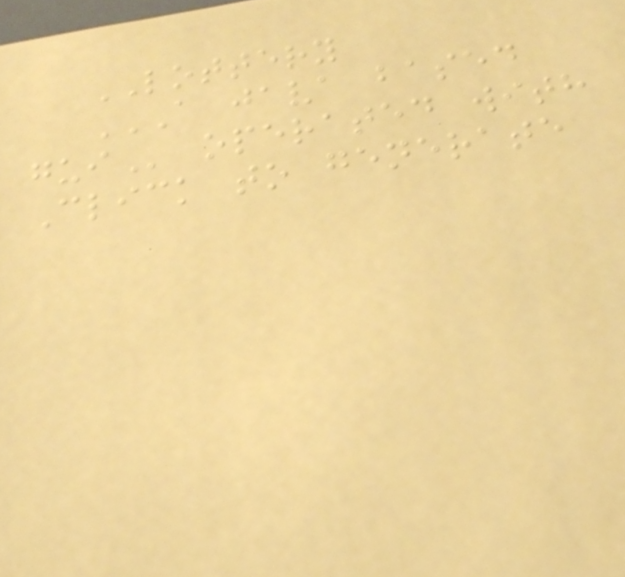LOTTERY
A JAVA BASED
GUI operated with
Click to generate
